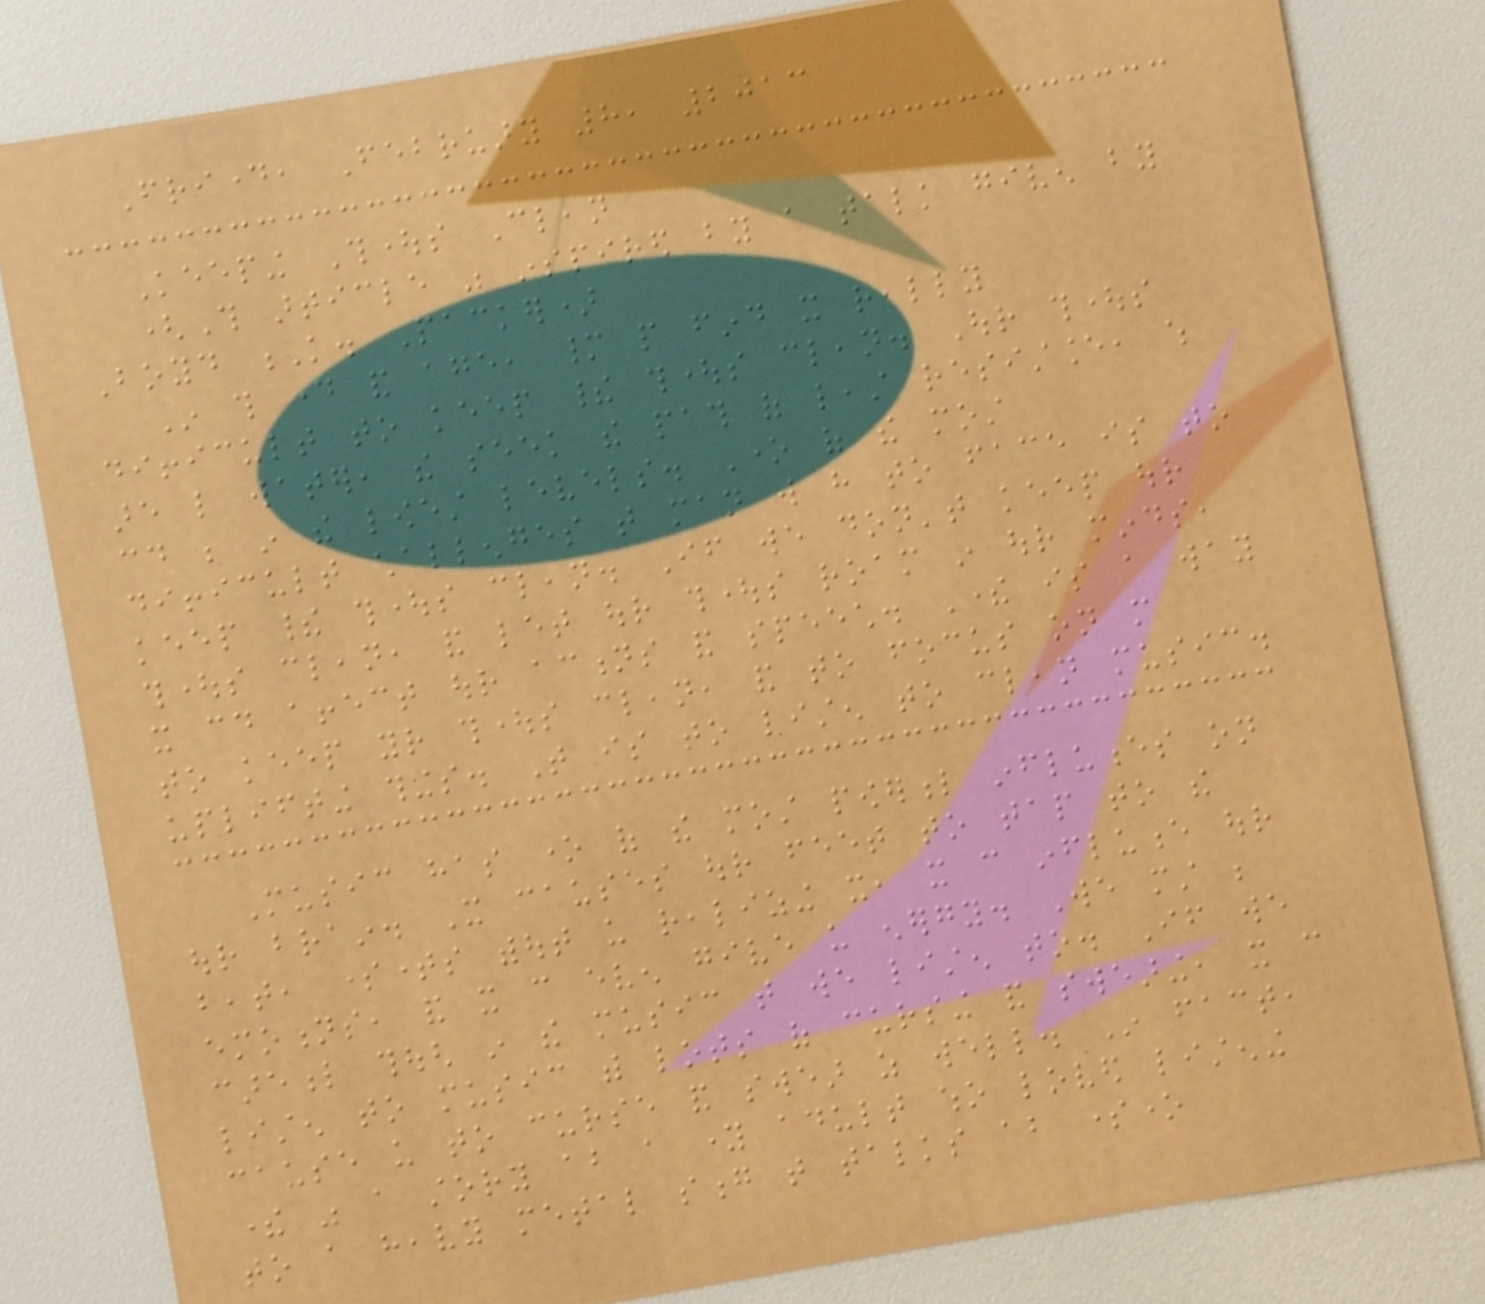Friday, February 8, 2013
Keeping Thoughts Clean
(This article was inspired by a talk given by
Boyd K. Packer)
In this day and age, many people find it really
difficult to keep their thoughts clean. Our thoughts
are like water, the seek the path of least resistance, which
could be in the lowest levels. One of the most
difficult challenges that man will have to face is to
keep their thoughts clean. If we don't keep our
thoughts clean, and let our thoughts roam in our minds,
it could affect our actions and speech. There is a way
to keep your thoughts clean, and to focus on more
uplifting things. That is to listen to clean music.
Music has one of the most powerful influences on
our brain. It causes our feet to tap to the
beat, sometimes without us realizing it, it can influence our
emotions, and it can even give us energy. We must be
careful though in the music that we listen to. If we
listen to music with lots of cursing and swearing, it can
cause us to curse and swear as well. In fact,
there was a story about a young adult who loved listening
to a heavy metal song that talks about someone
